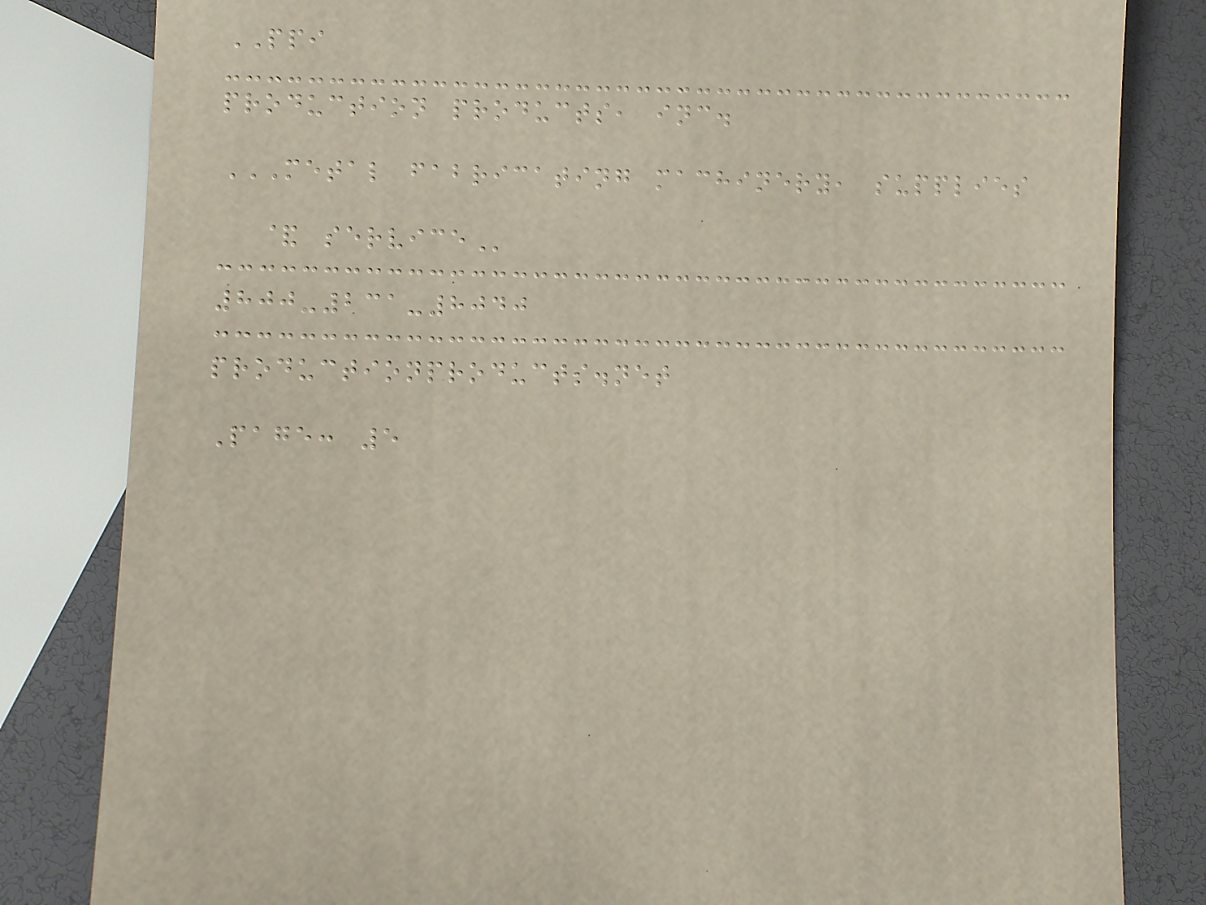PPI
production products, inc.
METAL FABRICATING MACHINERY, SUPPLIES
& SERVICE
800-231-8040
productionproducts.net
Page: 5
